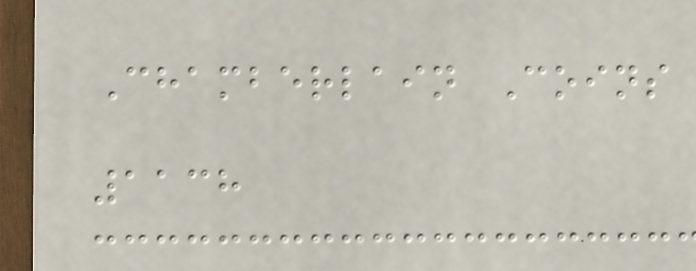Chamberlain Coins
1138
